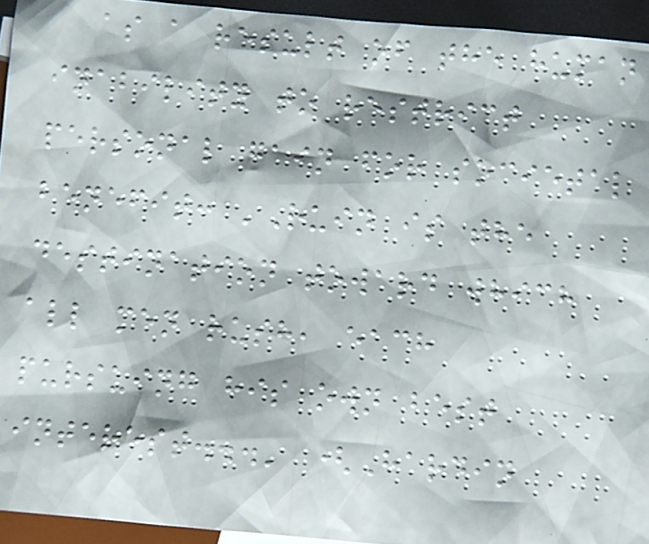as a result of the human
inability to restrict
personal gain for societal
benefit: 'Ruin is the
destination toward which
all men rush, each
pursuing his own best
interest...' (Hardin
